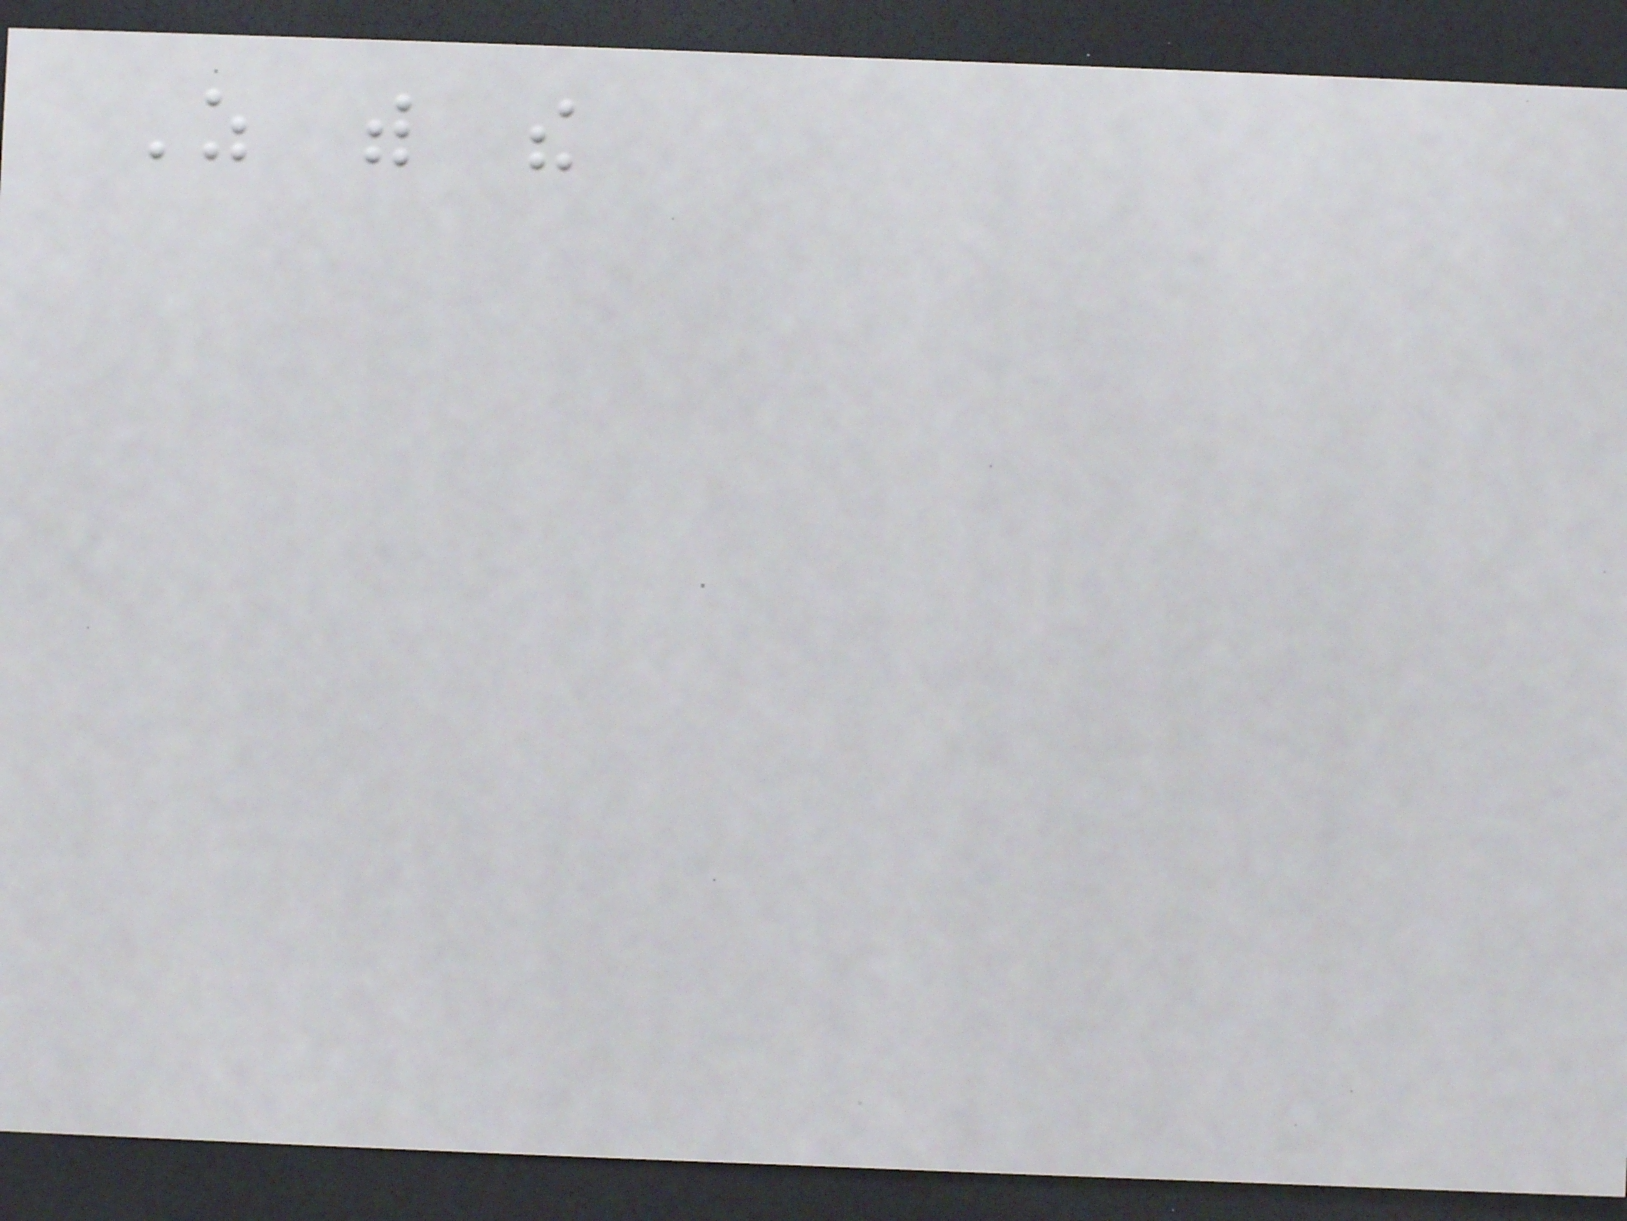As with the
